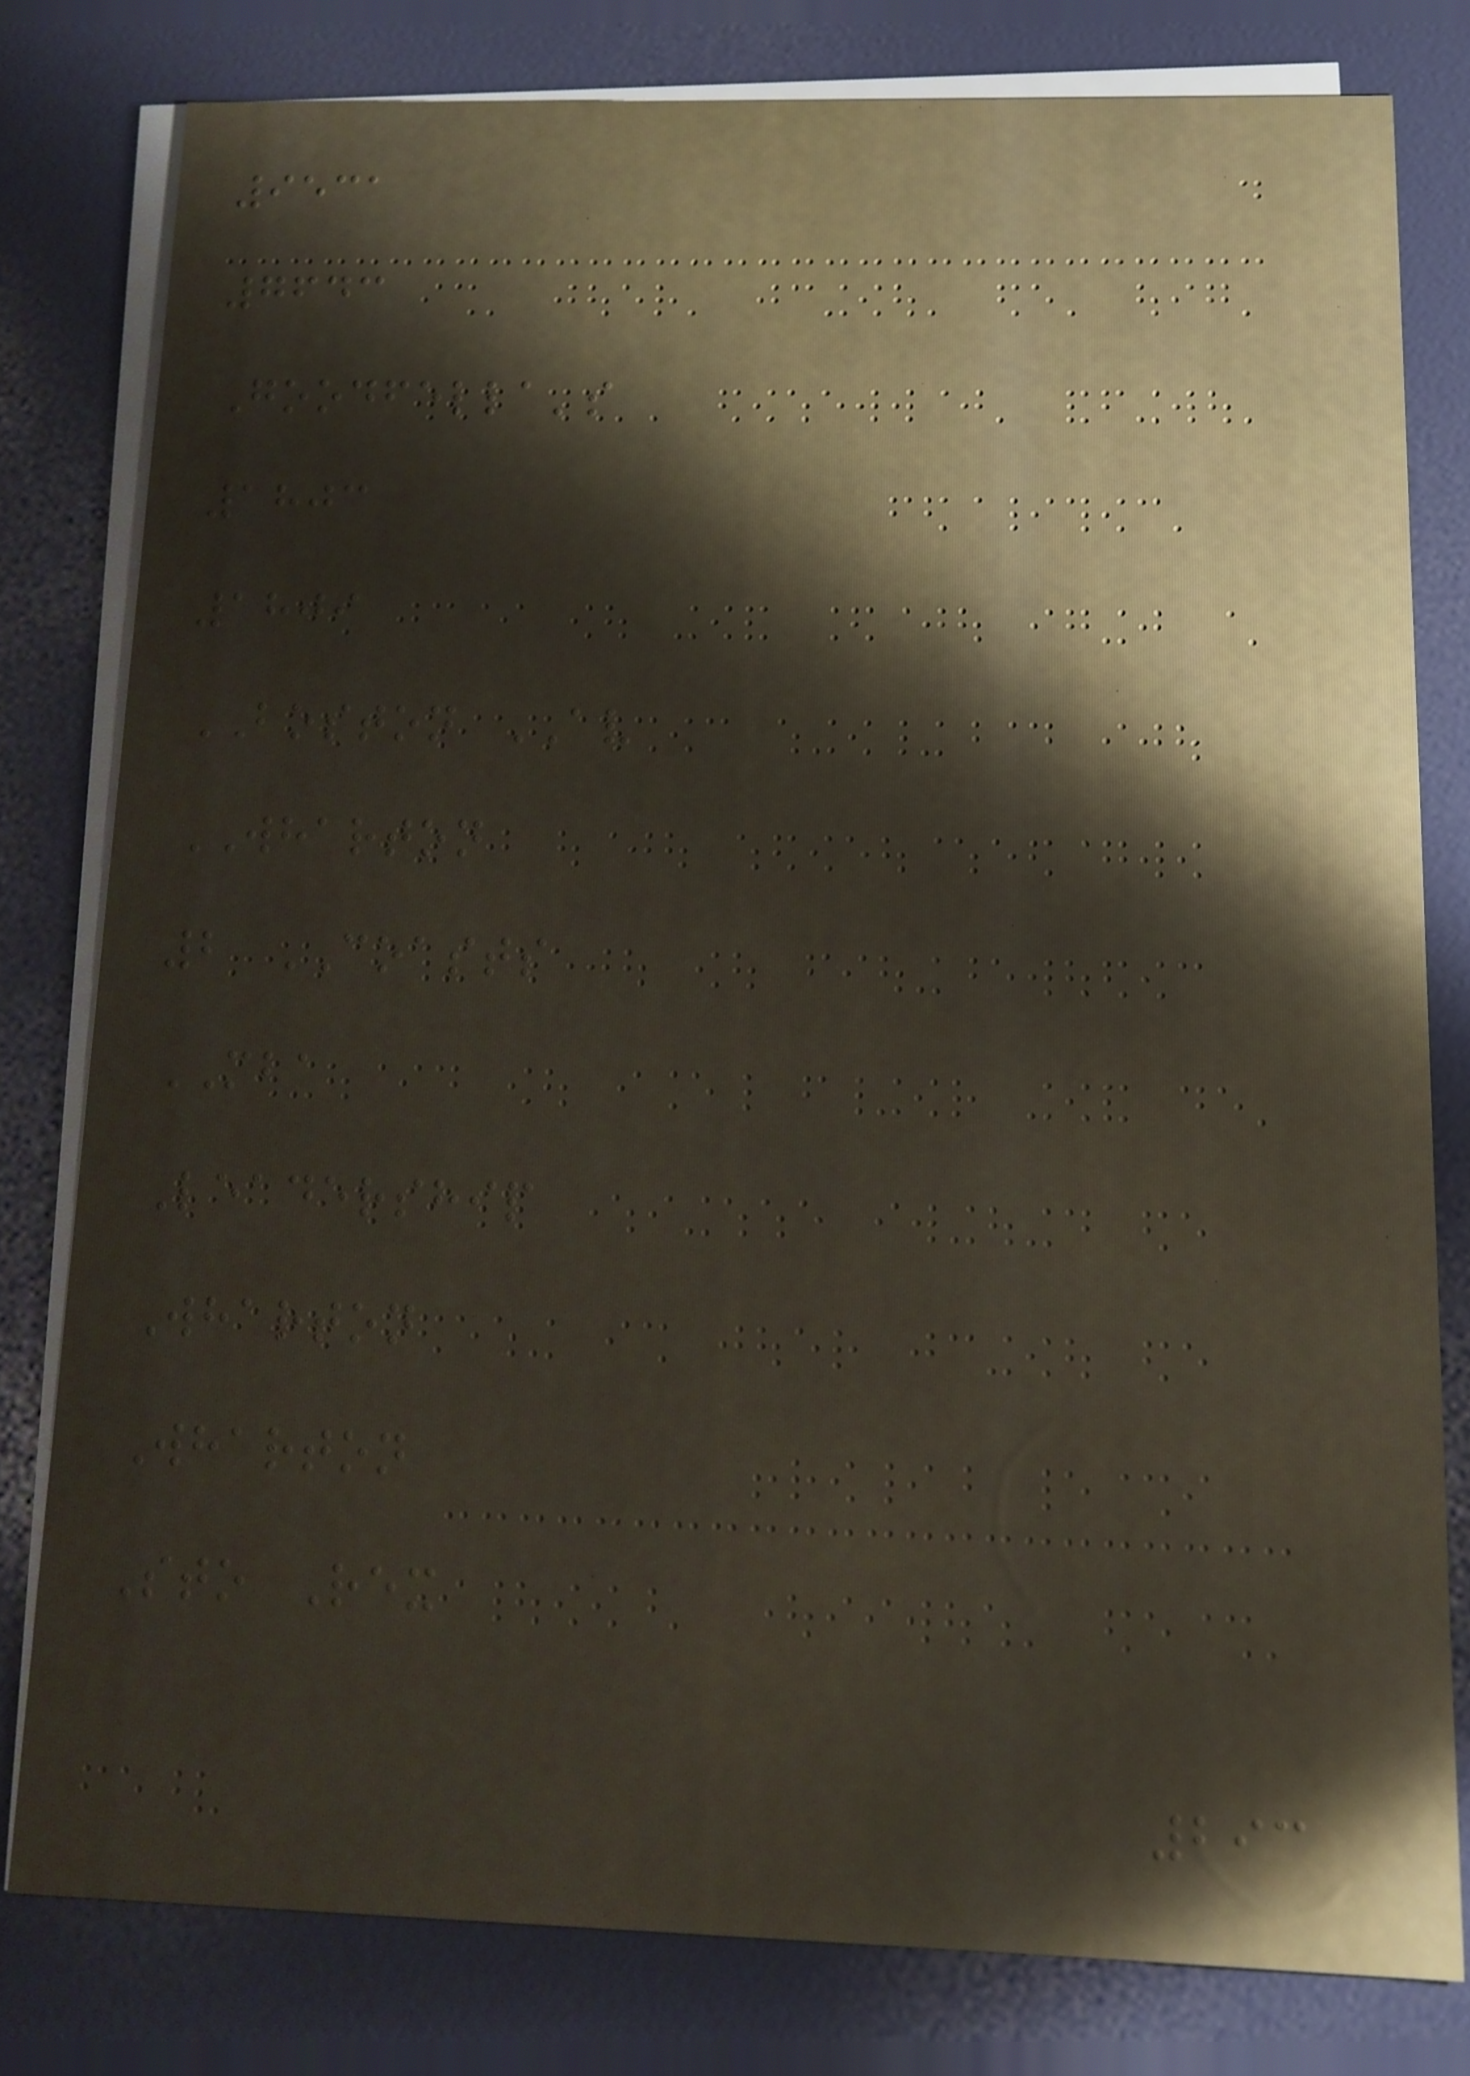9531
7643
Goodfella's
1803
1809
BOSTON AV
WHARTON
2 COASTS
MBA
Leadership
Wharton
Wharton
Sto Rex
293
